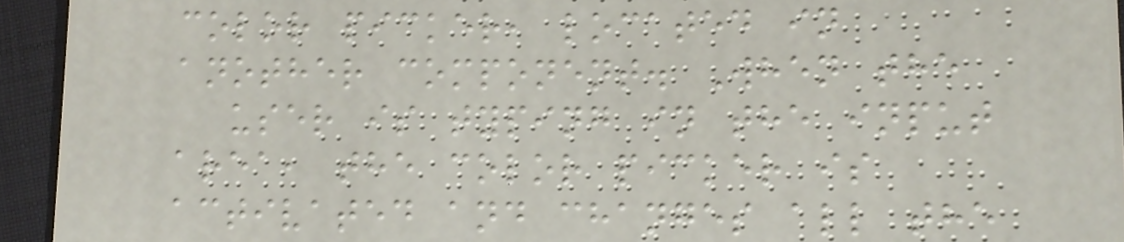color picker, located in
another component. When the
user is typing in the input
area, the color picker is
activated and changes all the
